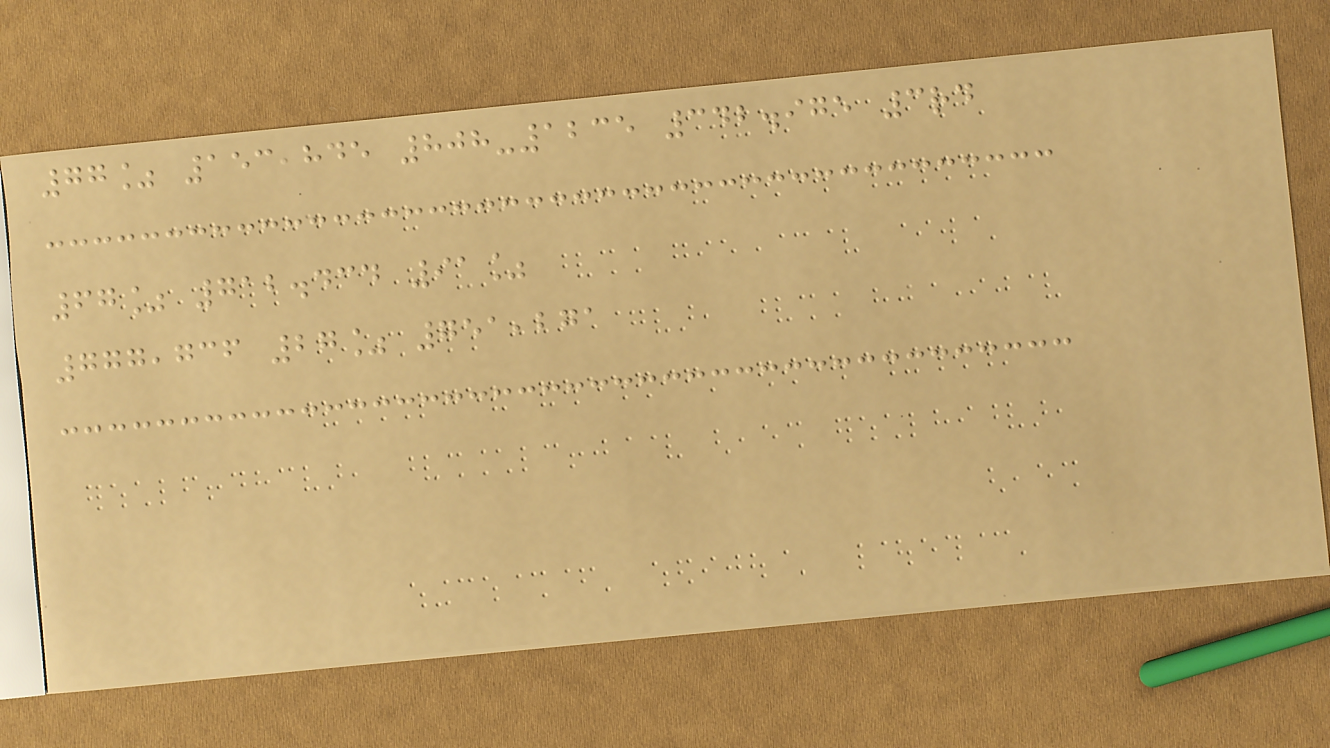77% 153,845 808-1235 342.975 3rd
67% 712.434 91%
777,736 27% 751,271
